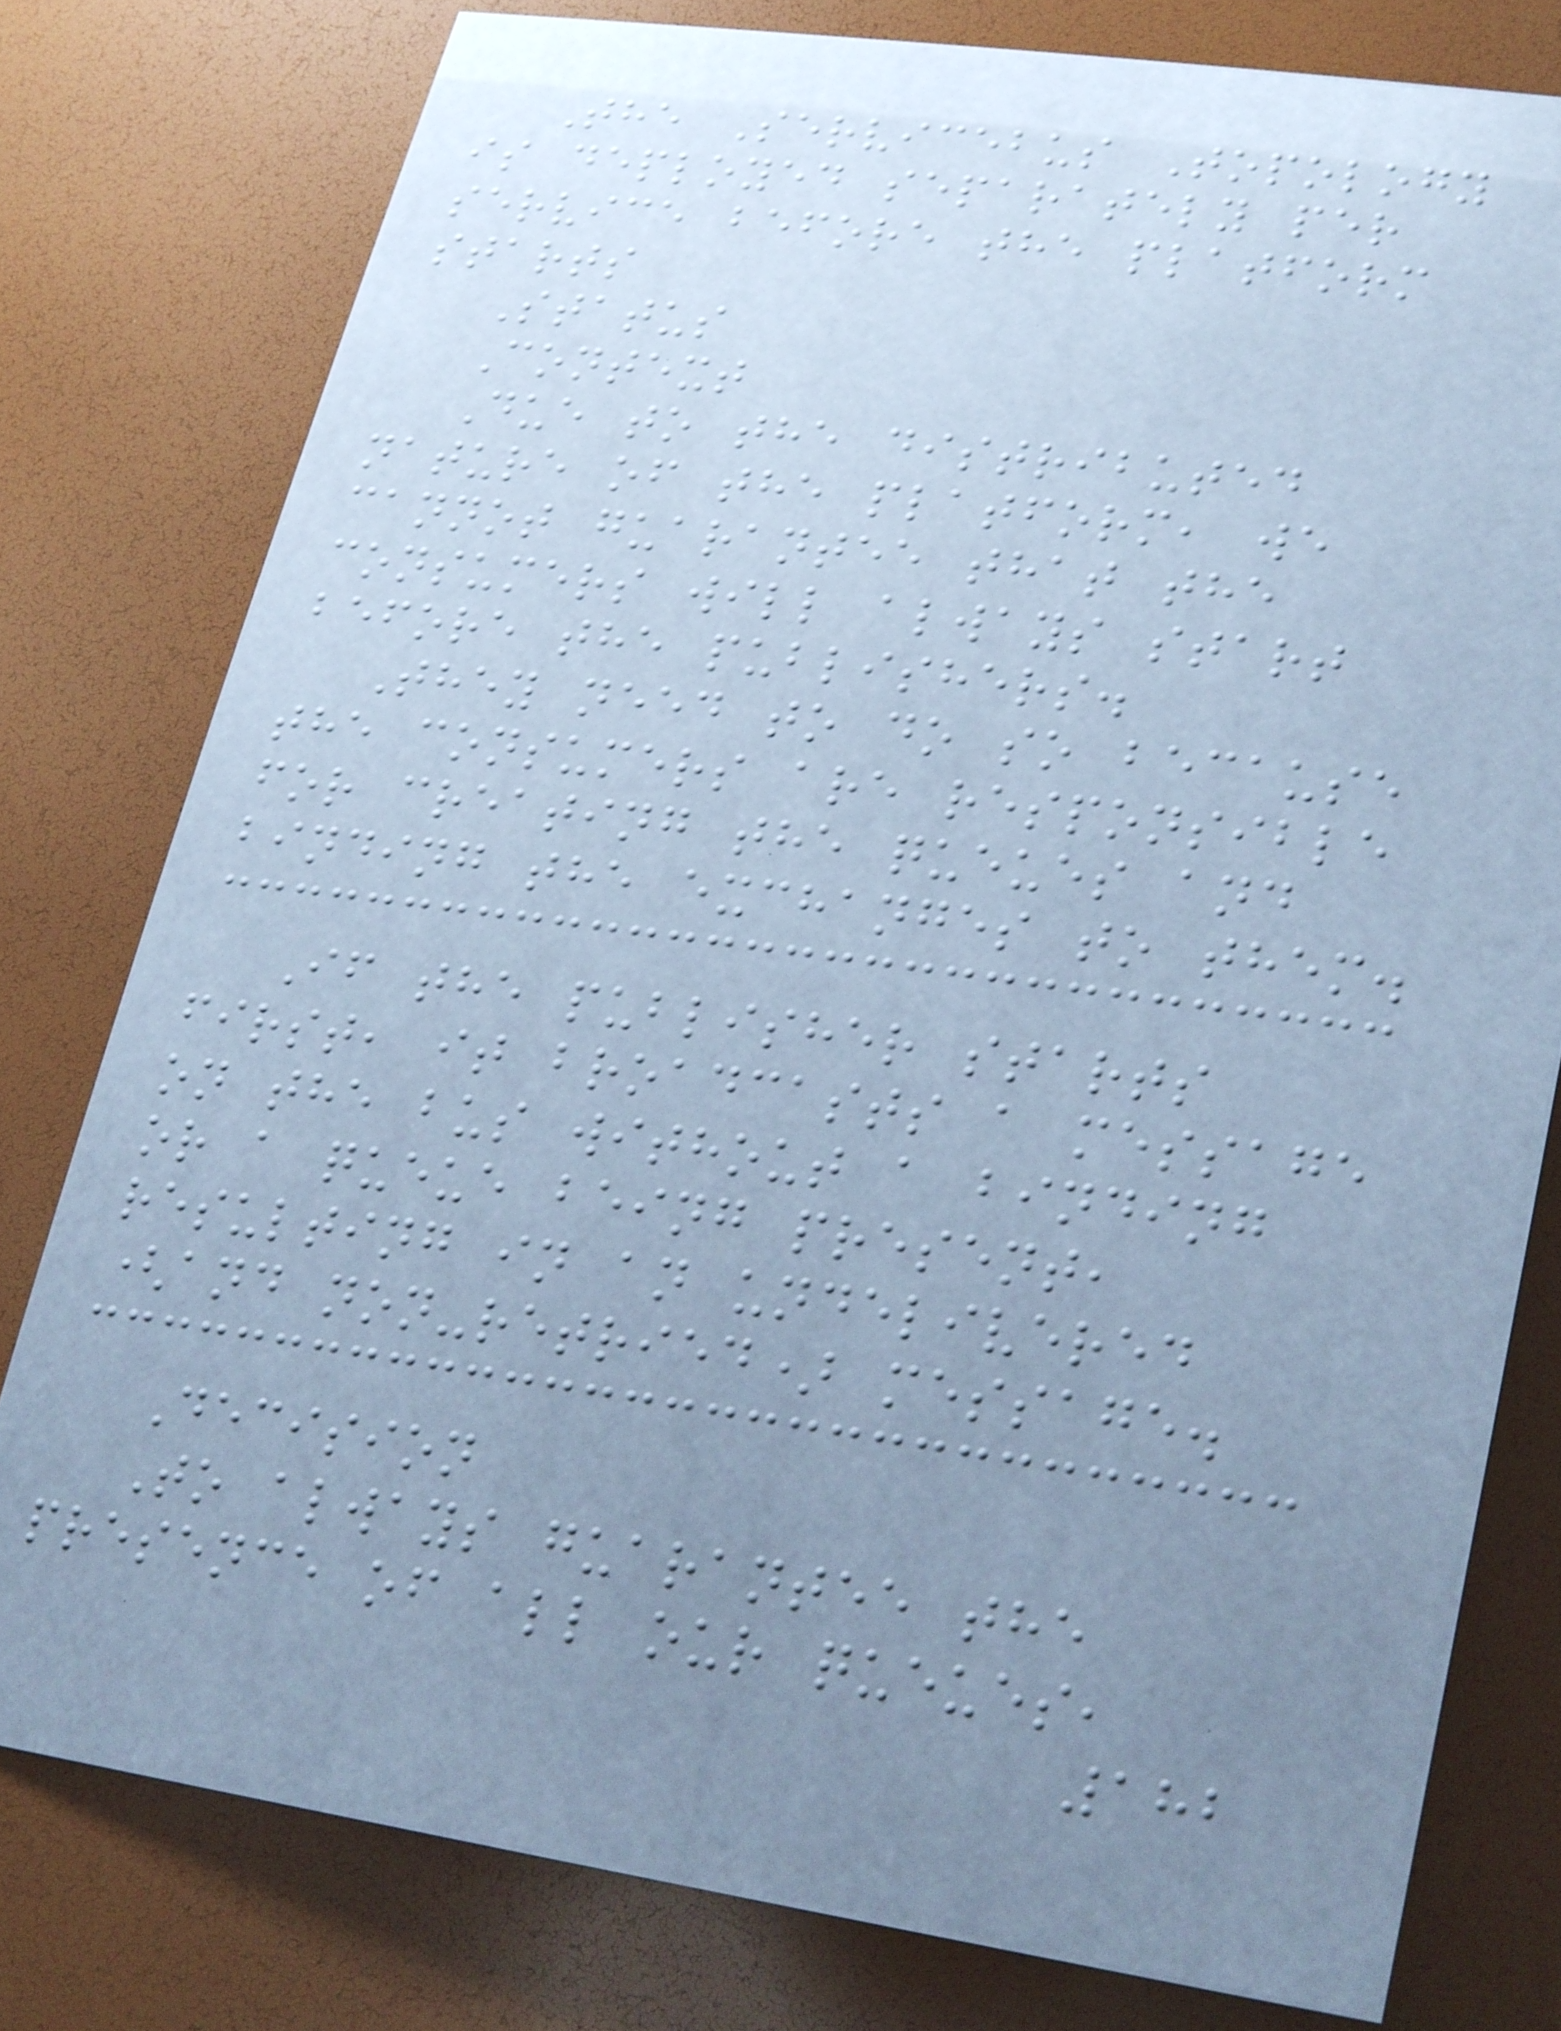The Servicebus Topology
is deployed separately per
service before the platform
starts
Status
Context
Due to the distributed
nature of the platform, we
cannot guarantee that the
consumers will always start
before the publishers.
They need to do so because
the consumers are responsible
for creating the queues and
binding the exchanges to them.
If the publisher starts
first, it broadcasts a message
on the bus without a binding
or a queue being present,
resulting in an undelivered
(and non-retried) message.
Decision
To always guarantee the
presence of all our queues,
182
